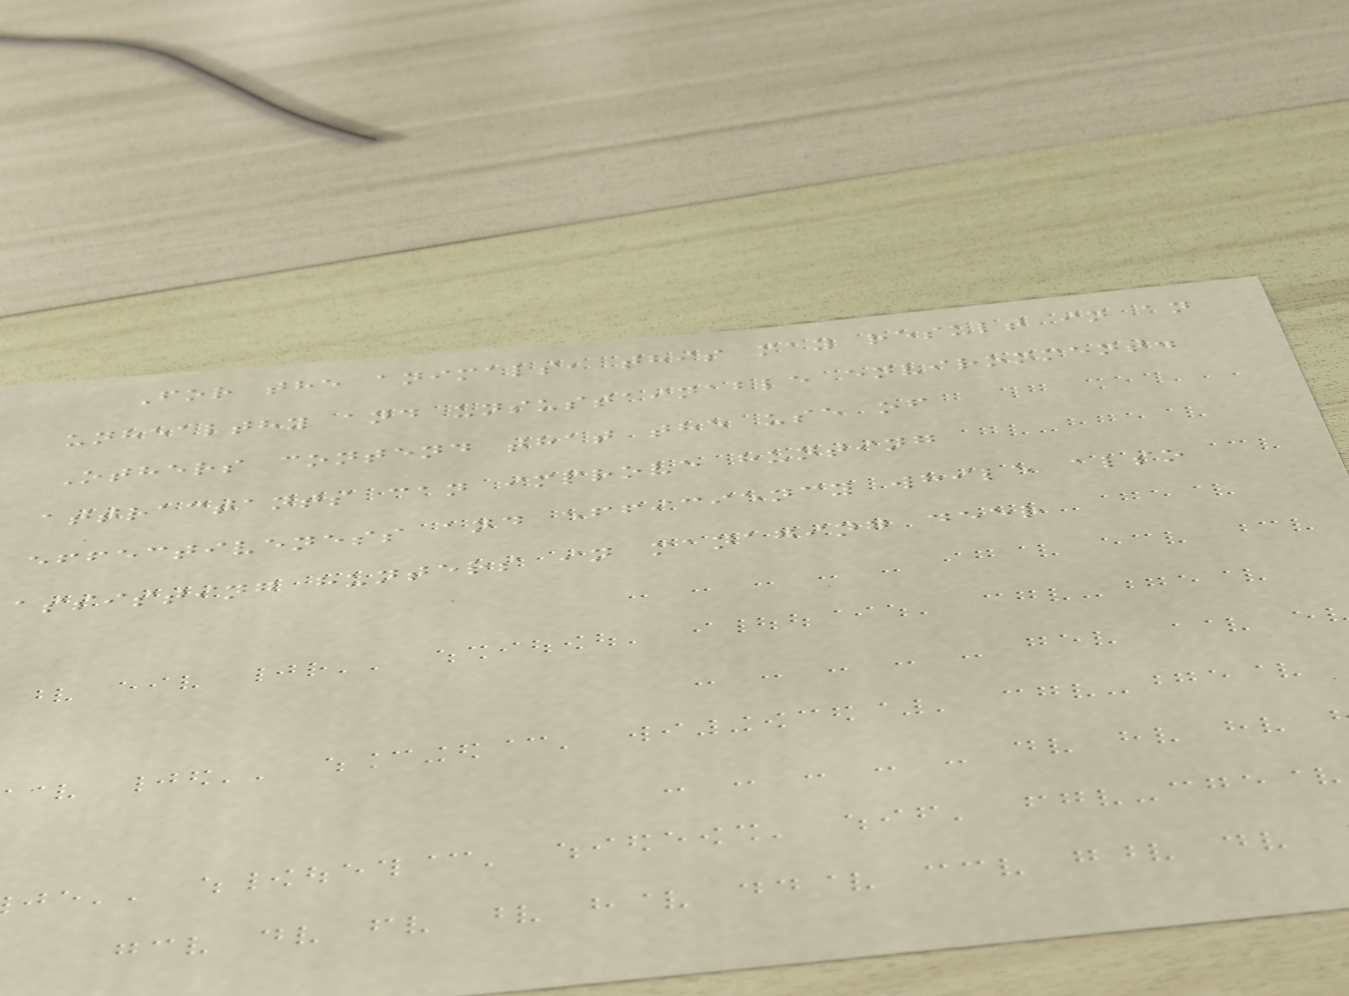For the animals, this may result in an
unhealthy and unsustainable environment.
Others contend that the use of
attractants can improve hunting
effectiveness and efficiency while also
assisting hunters in managing deer
